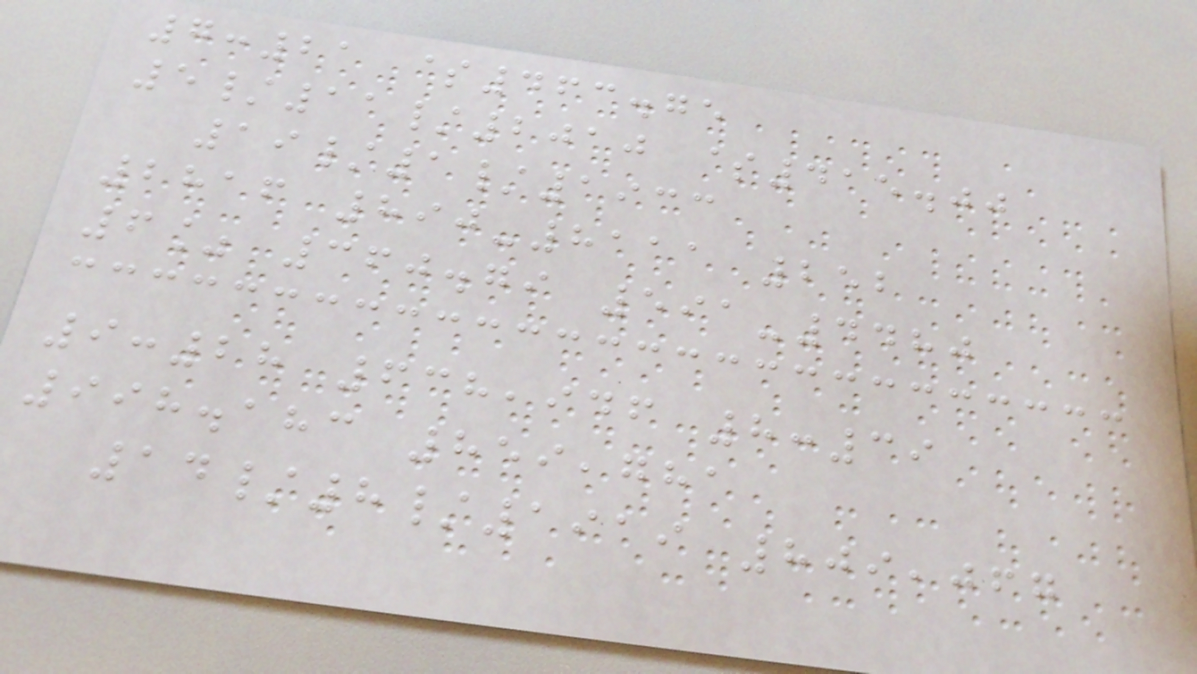7:21 $463.75
5/11/2010 $415.00
19/1/1933
2816 890-8111 252
6% 360.79 591-4480
9:28 638,946 8:39
998.183 859,781
14/8/1919 809,067
